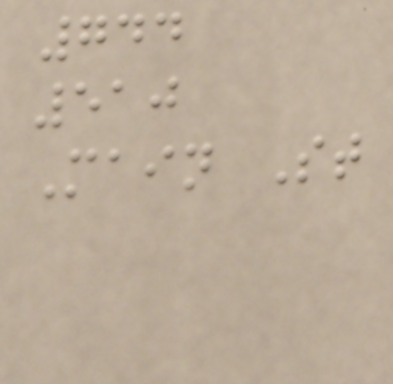744
510
Main St
